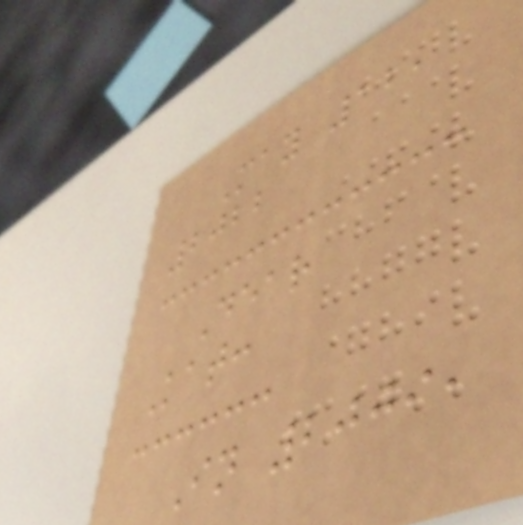May 12,
2022
Dear
Kat:
In 2009,
